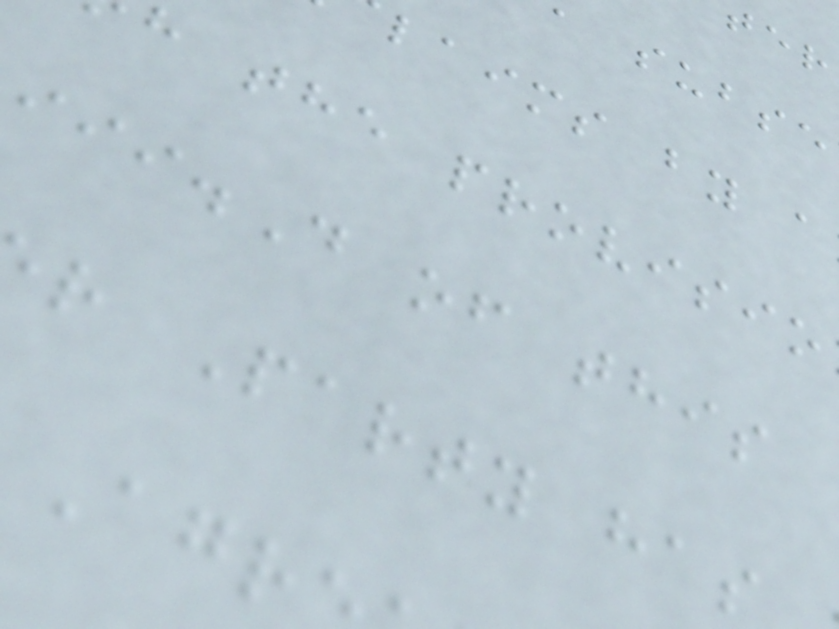laims by a
h the provisio
.D of this
r Party has
